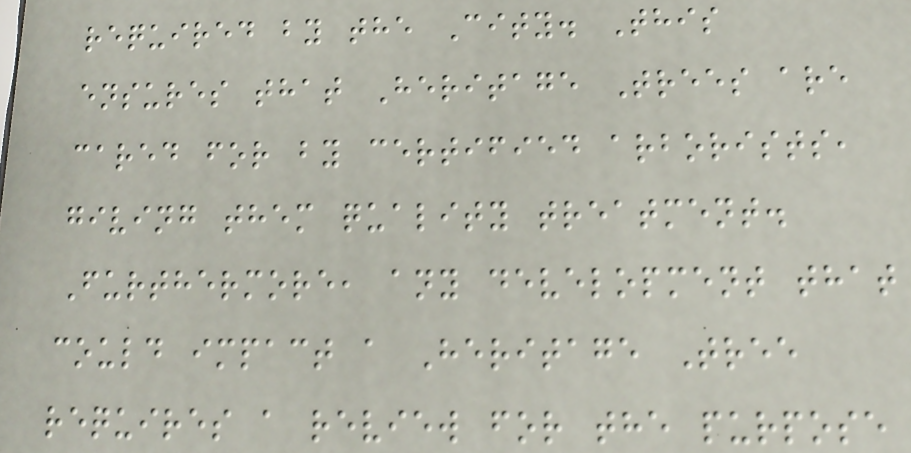required by the City. This
ensures that Heritage Trees are
cared for by certified arborists,
giving them quality treatment.
Furthermore, any development that
could impact a Heritage Tree
requires a review for the purpose
